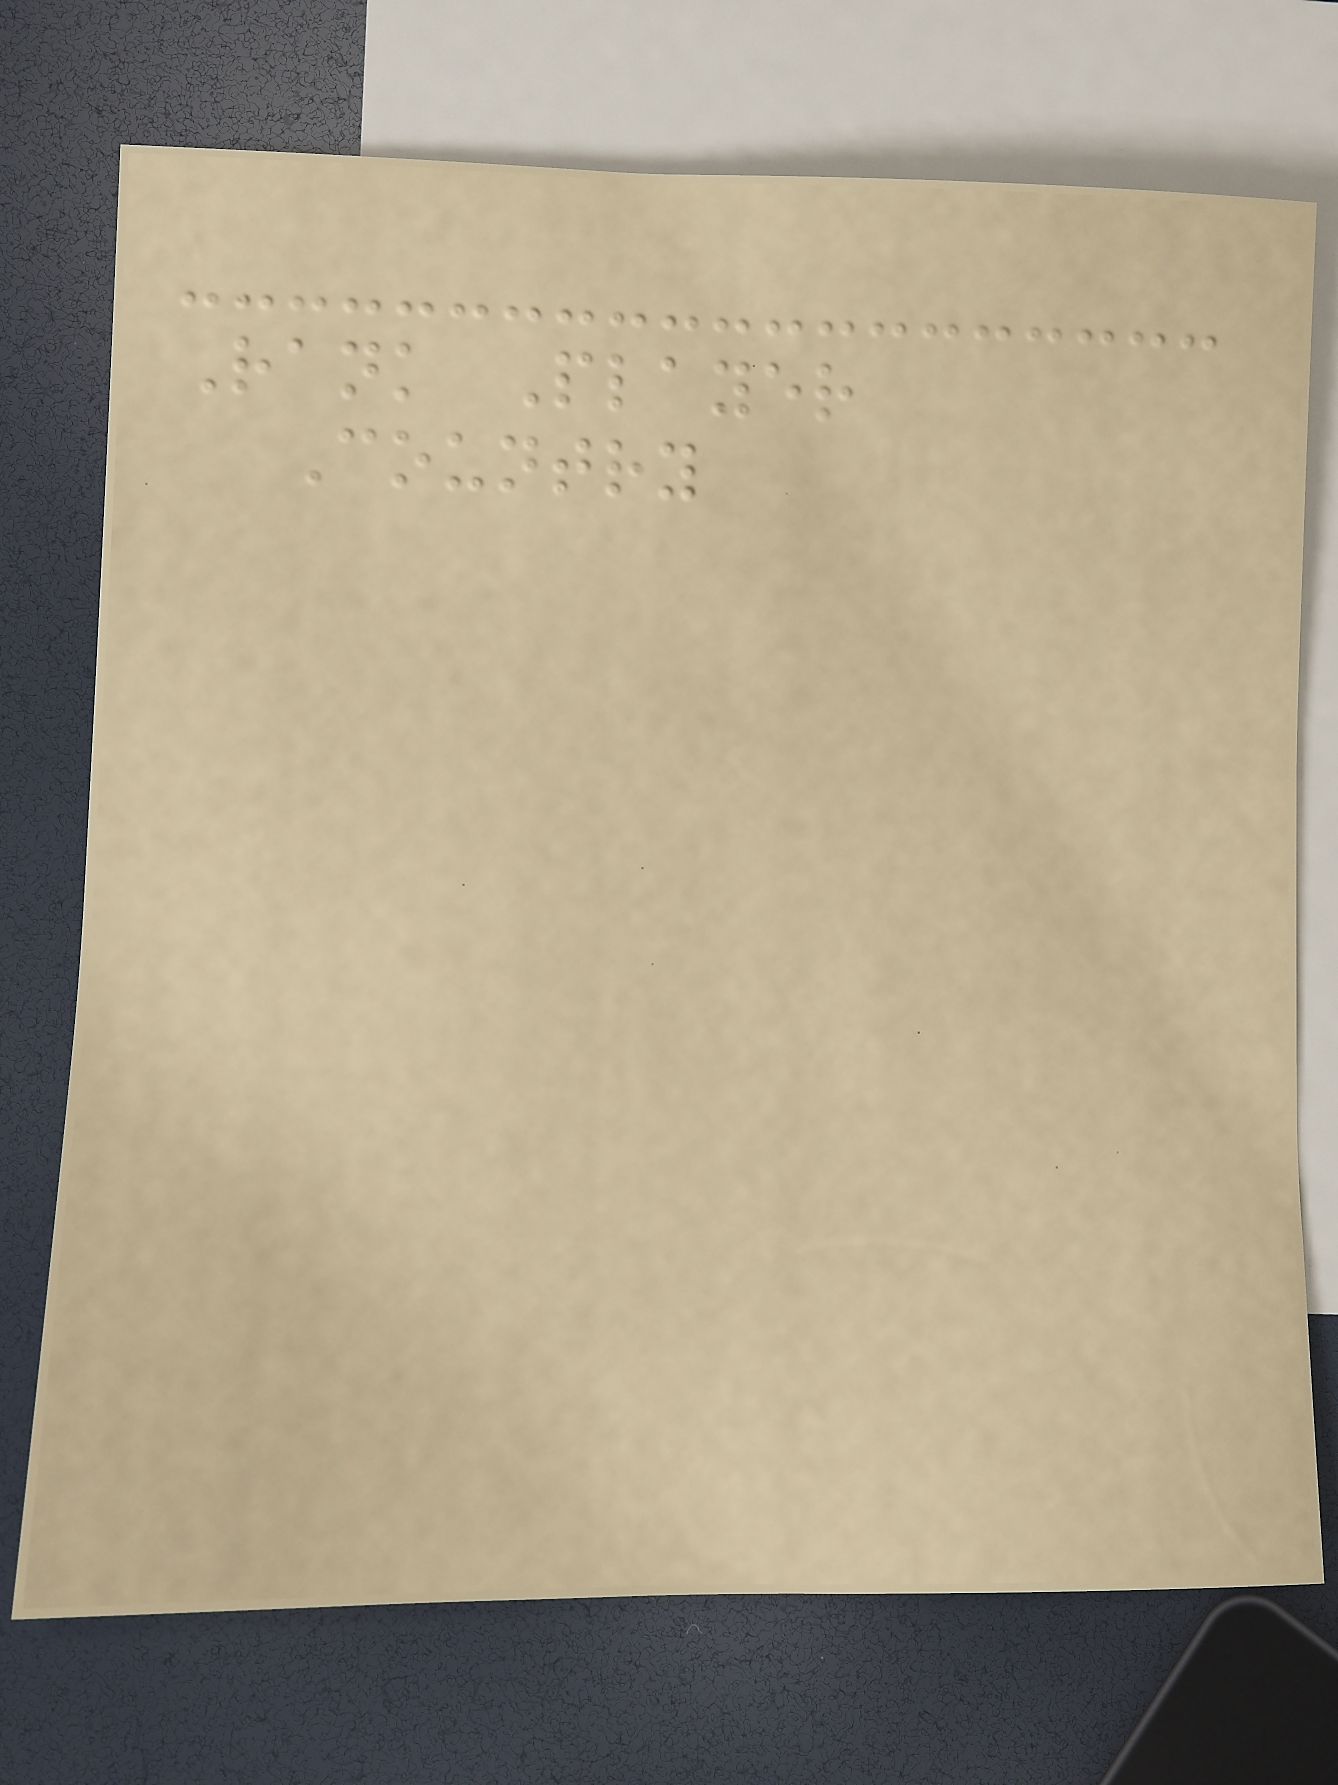Rank Player
Country
